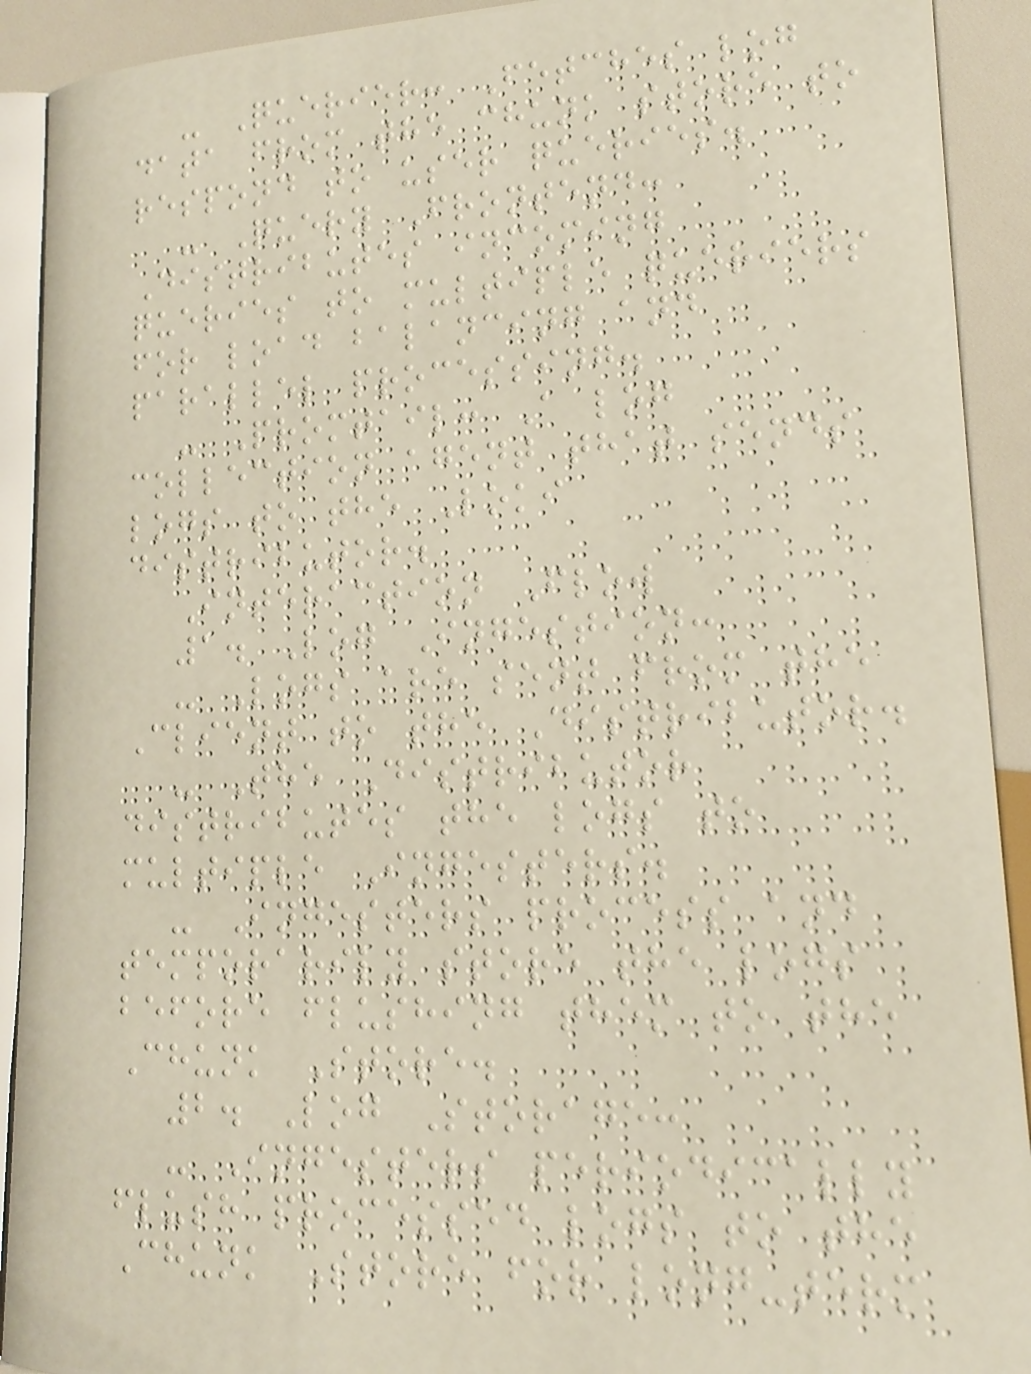- Querier: Fetches log
data from the chunk store to
respond to user queries.
- Query Frontend:
Distributes incoming
queries to multiple queriers
for load balancing and
parallel processing.
- Promtail: A log
collection agent that sends
logs to the Loki
distributor.
Interaction Flow
1. Log Ingestion:
- Logs are sent from the
Client to the Distributor.
- The Distributor
distributes the logs to
multiple Ingesters.
- Ingesters process and
temporarily store the logs
before flushing them to the
Chunk Store.
2. Log Storage:
- Ingesters periodically
flush processed logs to the
Chunk Store for long-term
